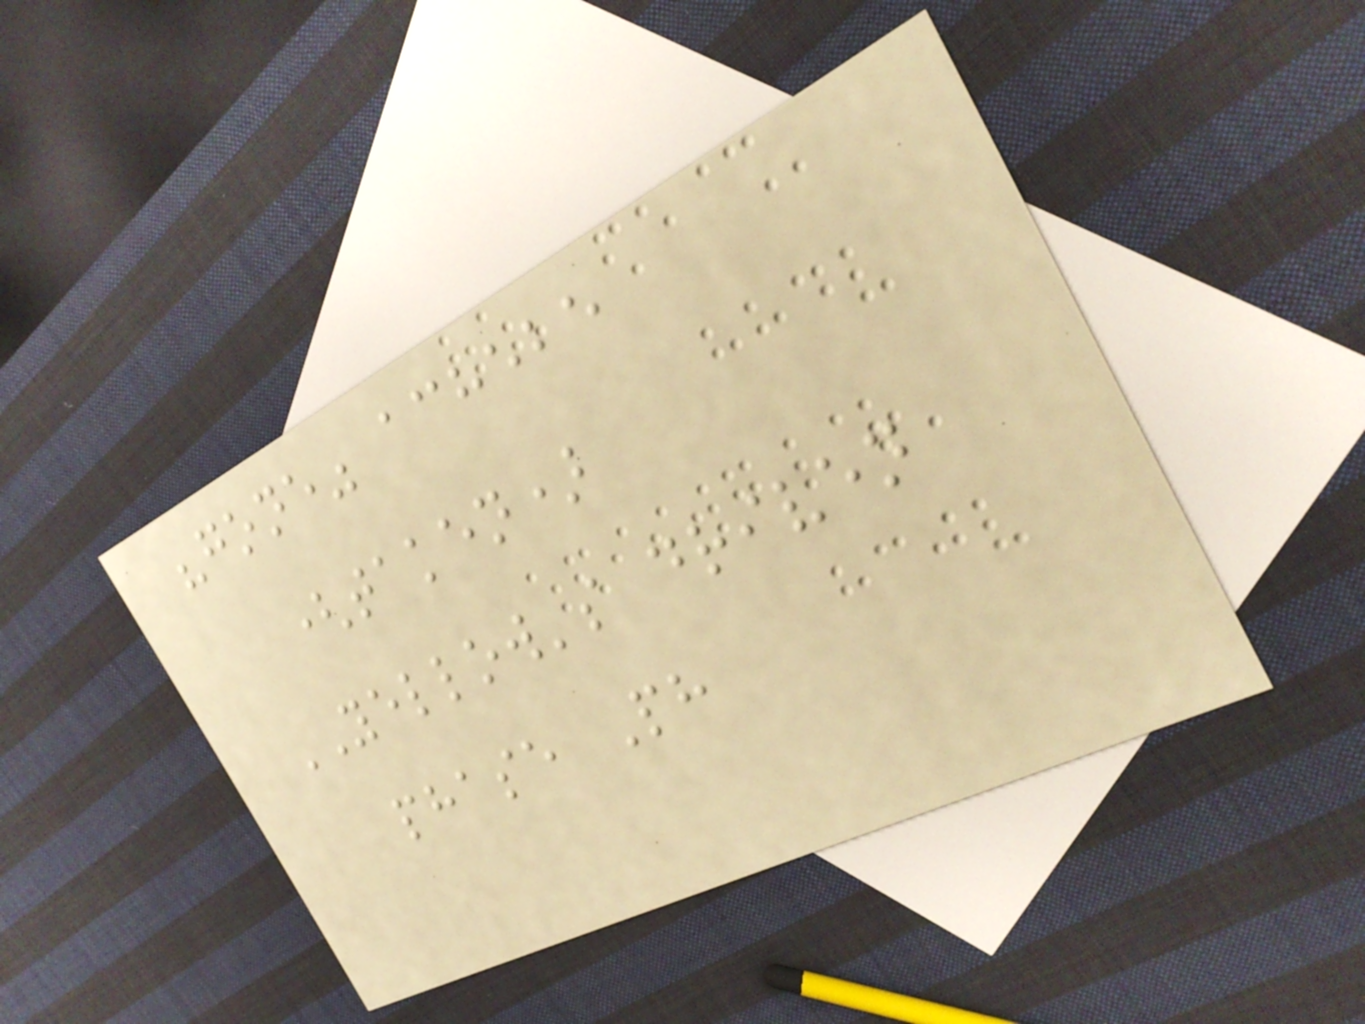"gone" achebe
(taken)
YELLOW's driven
phase Ph
